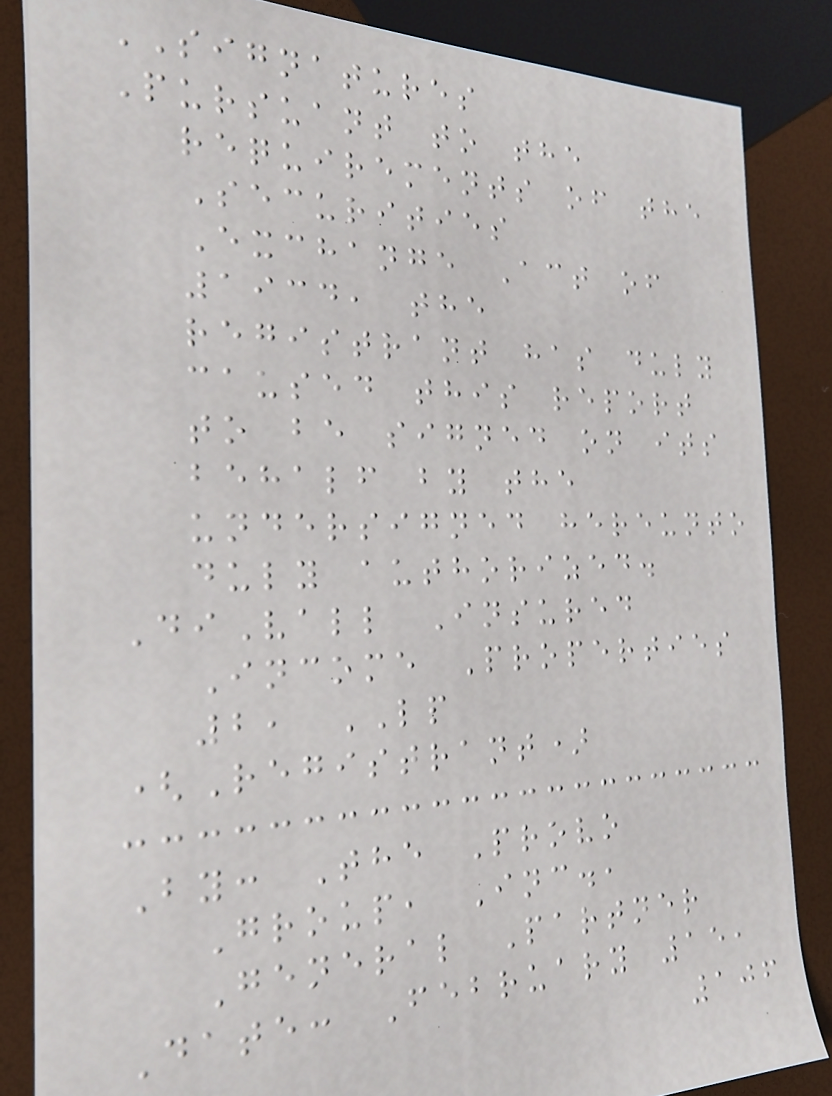SIGNATURES
Pursuant to the
requirements of the
Securities
Exchange Act of
1934, the
registrant has duly
caused this report
to be signed on its
behalf by the
undersigned hereunto
duly authorized.
DiVall Insured
Income Properties
2, LP
(Registrant)
By: The Provo
Group, Inc.,
General Partner
Date: February 15,
106
